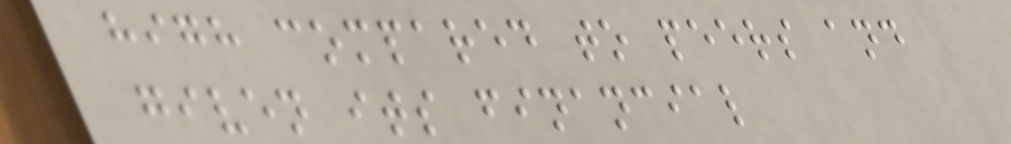high compared to peers and
given its financial
